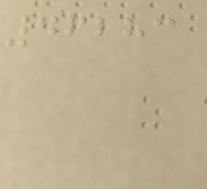46283
